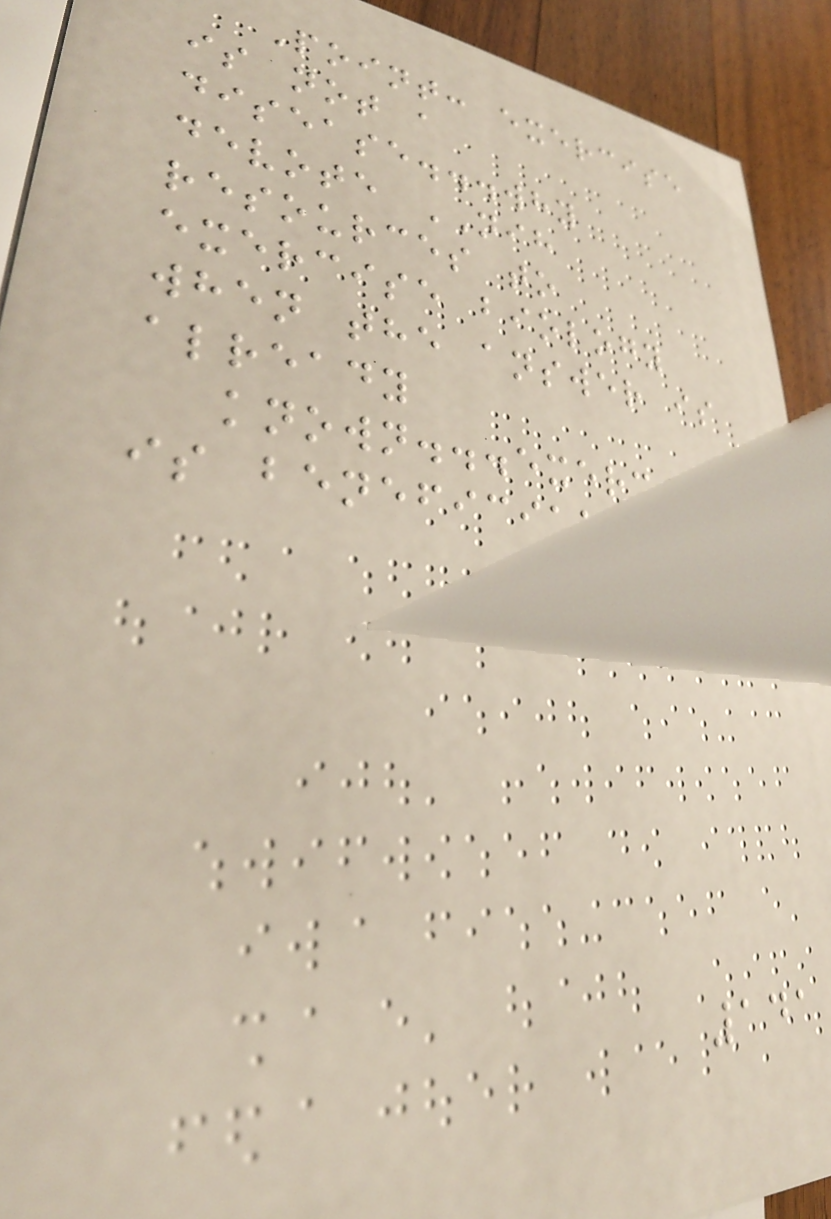Point: exercise
is not a
disease...why
devote NIH
resources to
exercise biology
when the answer is
already
known...exercise
is beneficial?
141
